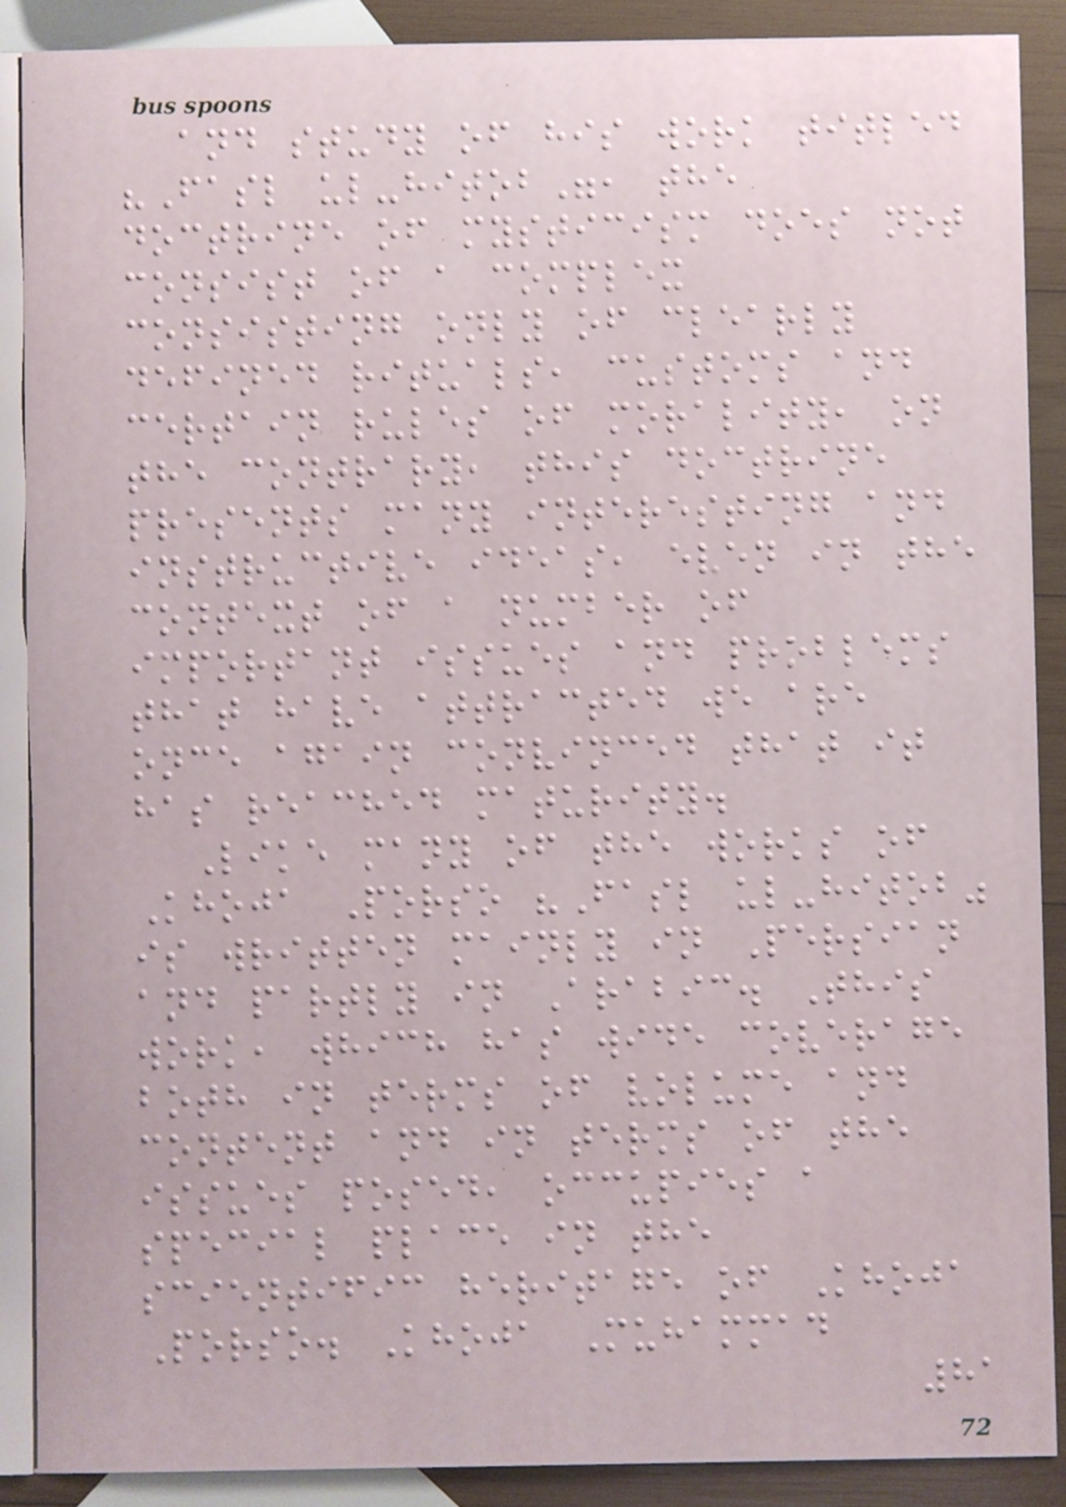and study of his work titled
"Fasl ul-hitob", the
doctrine of mysticism does not
consist of a complex
consisting only of clearly
defined rituals, customs and
certain rules of morality, on
the contrary, this doctrine
presents many interesting and
instructive ideas, even in the
context of a number of
important issues and problems
that have attracted we are
once again convinced that it
has reached maturity.
Like many of the works of
Khoja Porso "Fasl ul-hitob"
is written mainly in Persian
and partly in Arabic. This
work, which has wide coverage
both in terms of volume and
content and in terms of the
issues posed, occupies a
special place in the
scientific heritage of Khoja
Porso. Khoja Muhammad
81
